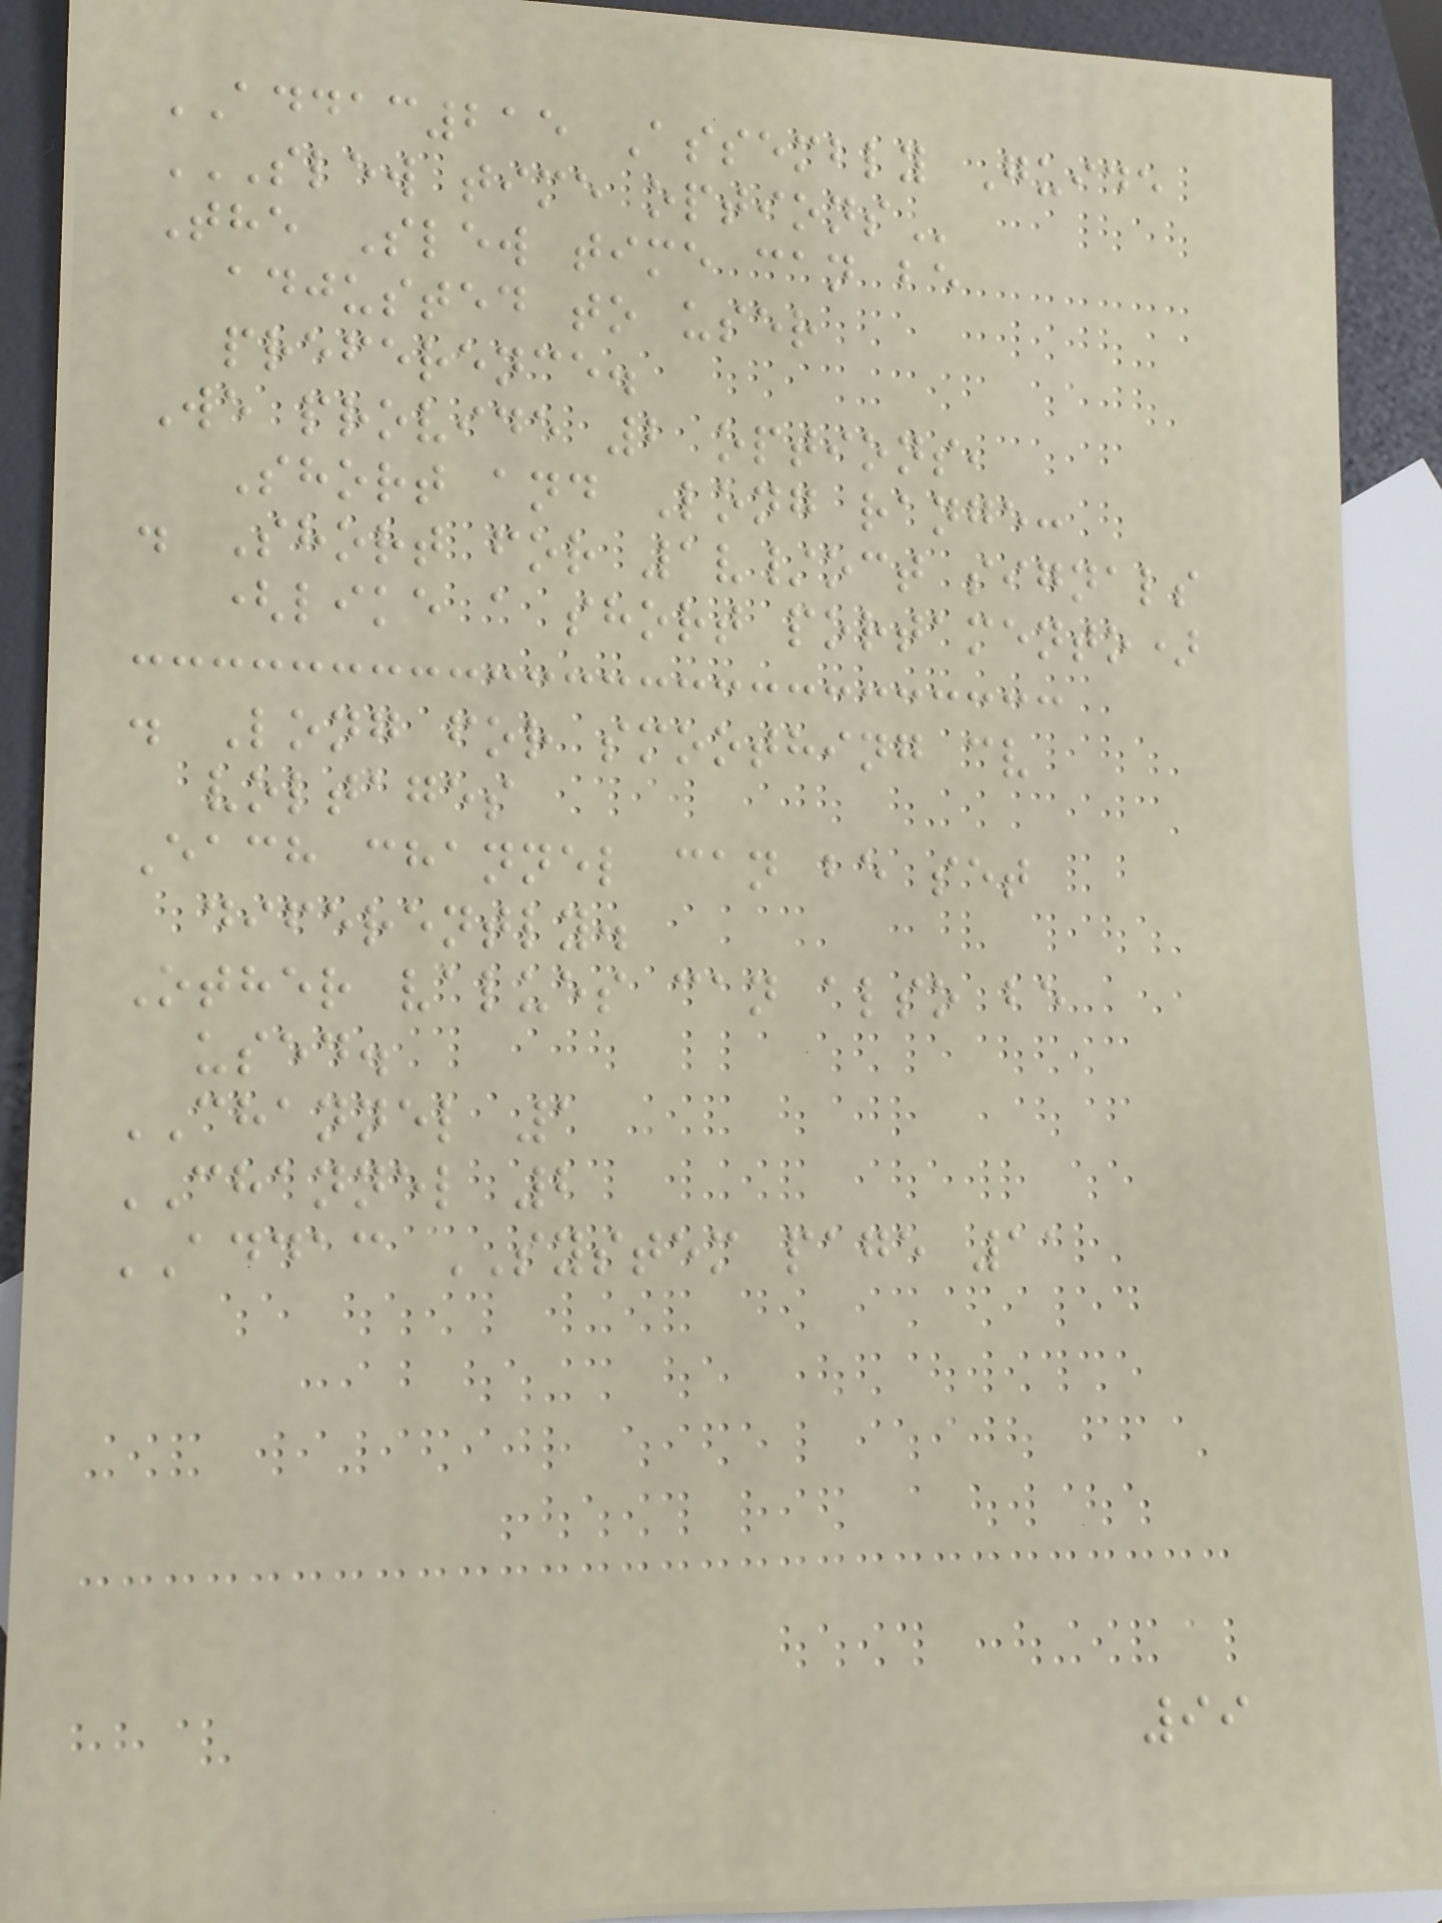ADDAC215 Assembly Guide
SLEW TIME OPTIONS
The Slew time can be
adjusted to user
preference.
We provide 2 options,
Short and Long range:
. Short for 1v/oct signals
(like a short portamento)
. Long for smoothing cv
voltages
Each channel can be set
diferently.
Other values can also be
used.
CHANNEL 1
CHANNEL 2
ADDAC SYSTEM page 11
99
